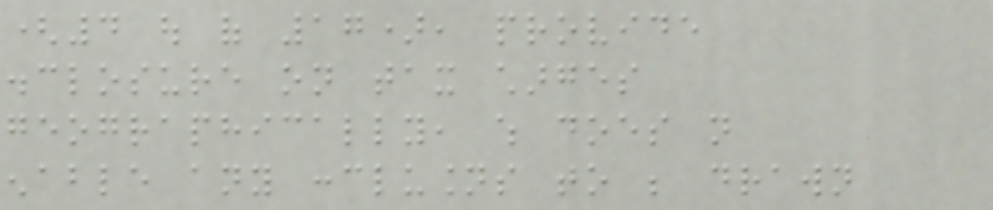(4 out of 17), provide
disclosure on tax charges
geographically, which does not
enable any conclusions to be drawn
